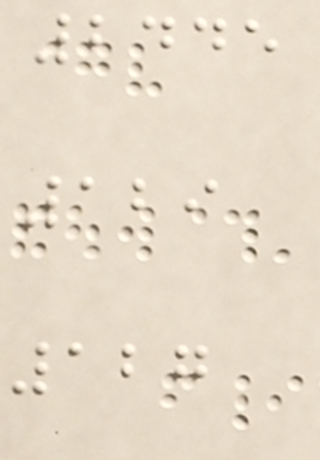2445
129
127
